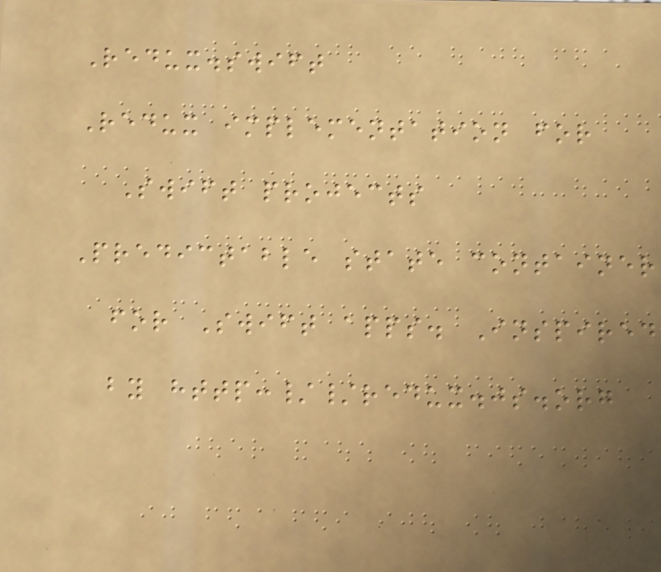Redux.swift
Redux implementation for
Swift projects
Predictable state container
for Swift apps. Inspired
by http://redux.js.org
